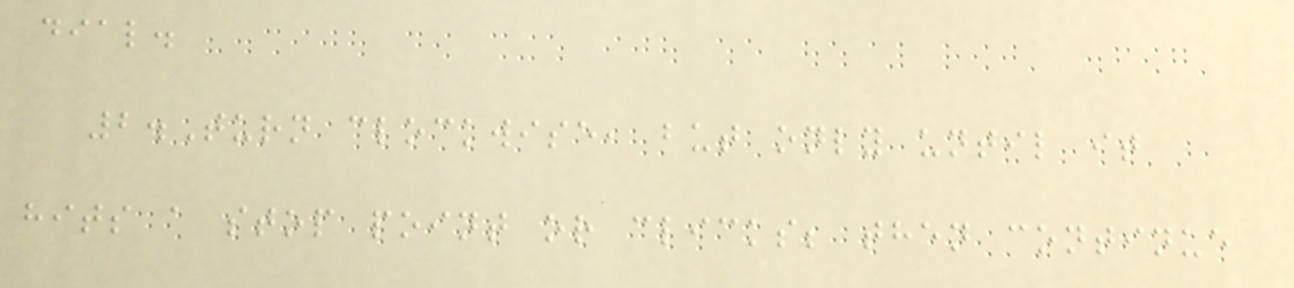dial.
2.Turn clockwise, but only until it
hits a stop point or clicks; then continue
